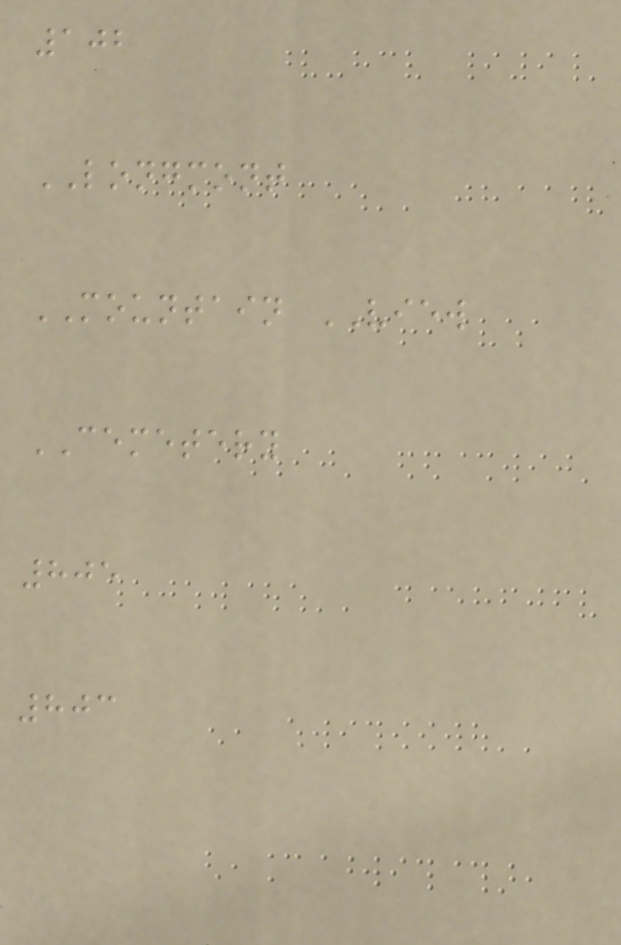102
LONGMONT
MOUNTAIN VIEW
CEMETERY
805
803
